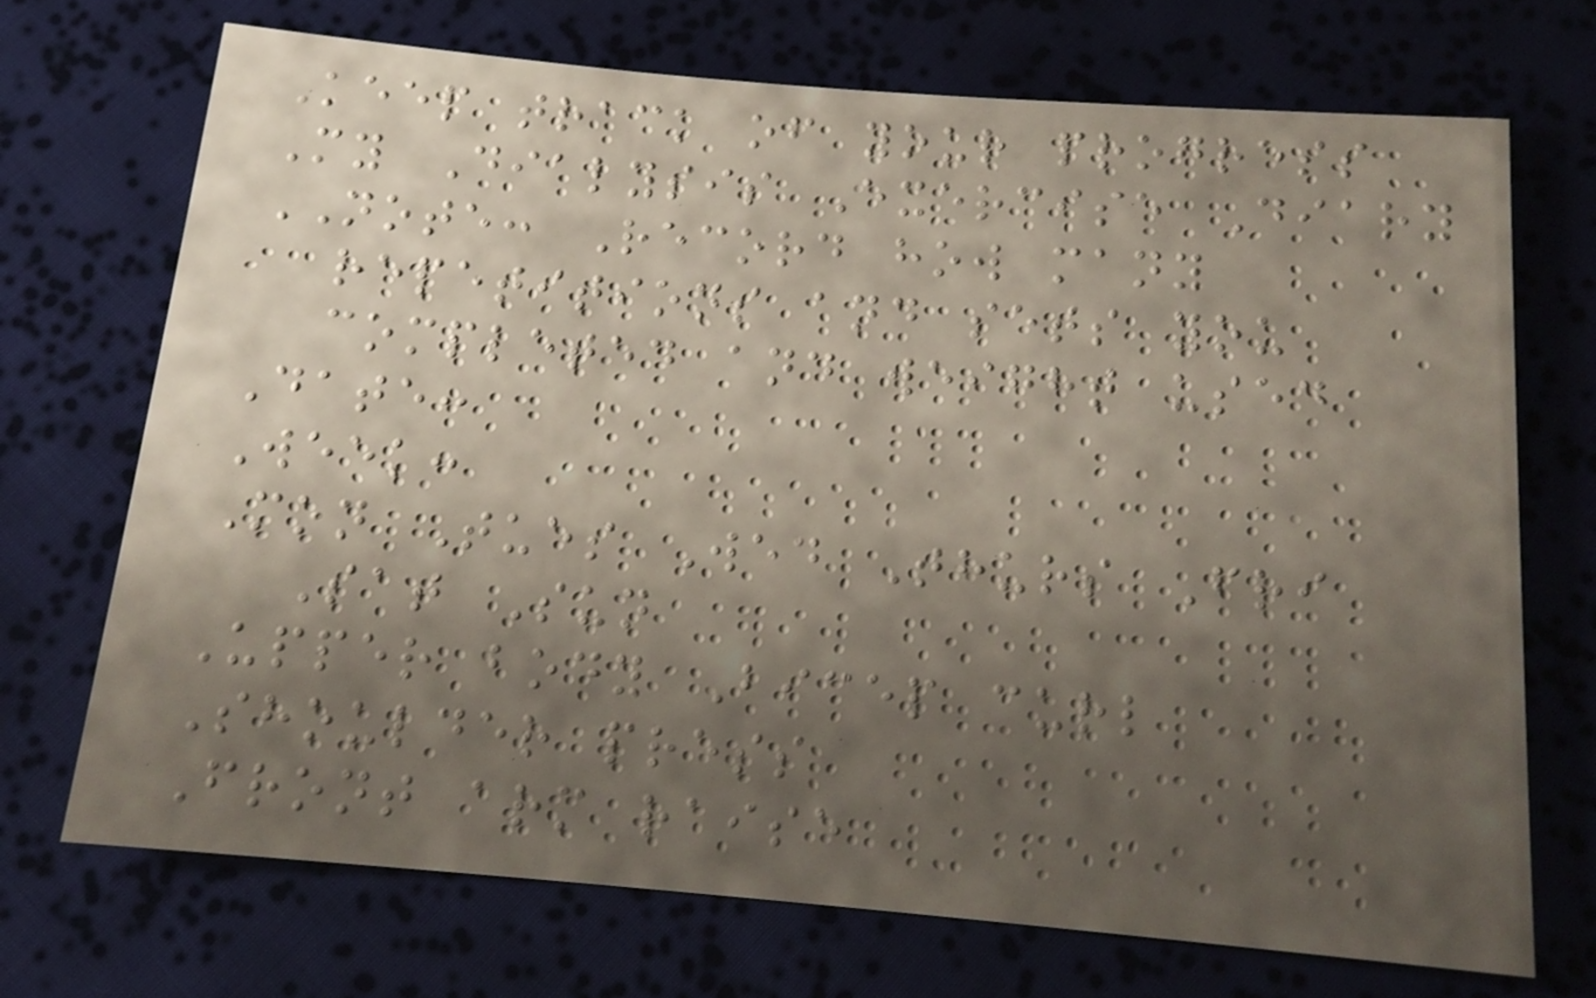Keep track of your progress
My Dialysis Exercise Diary
NOTE: Record how many
repetitions and sets you
completed and weight used
Date:
Week:
Mon Tues Wed Thurs Fri
Sat Sun
Upper body Bicep curl
Shoulder press
Front arm raise
